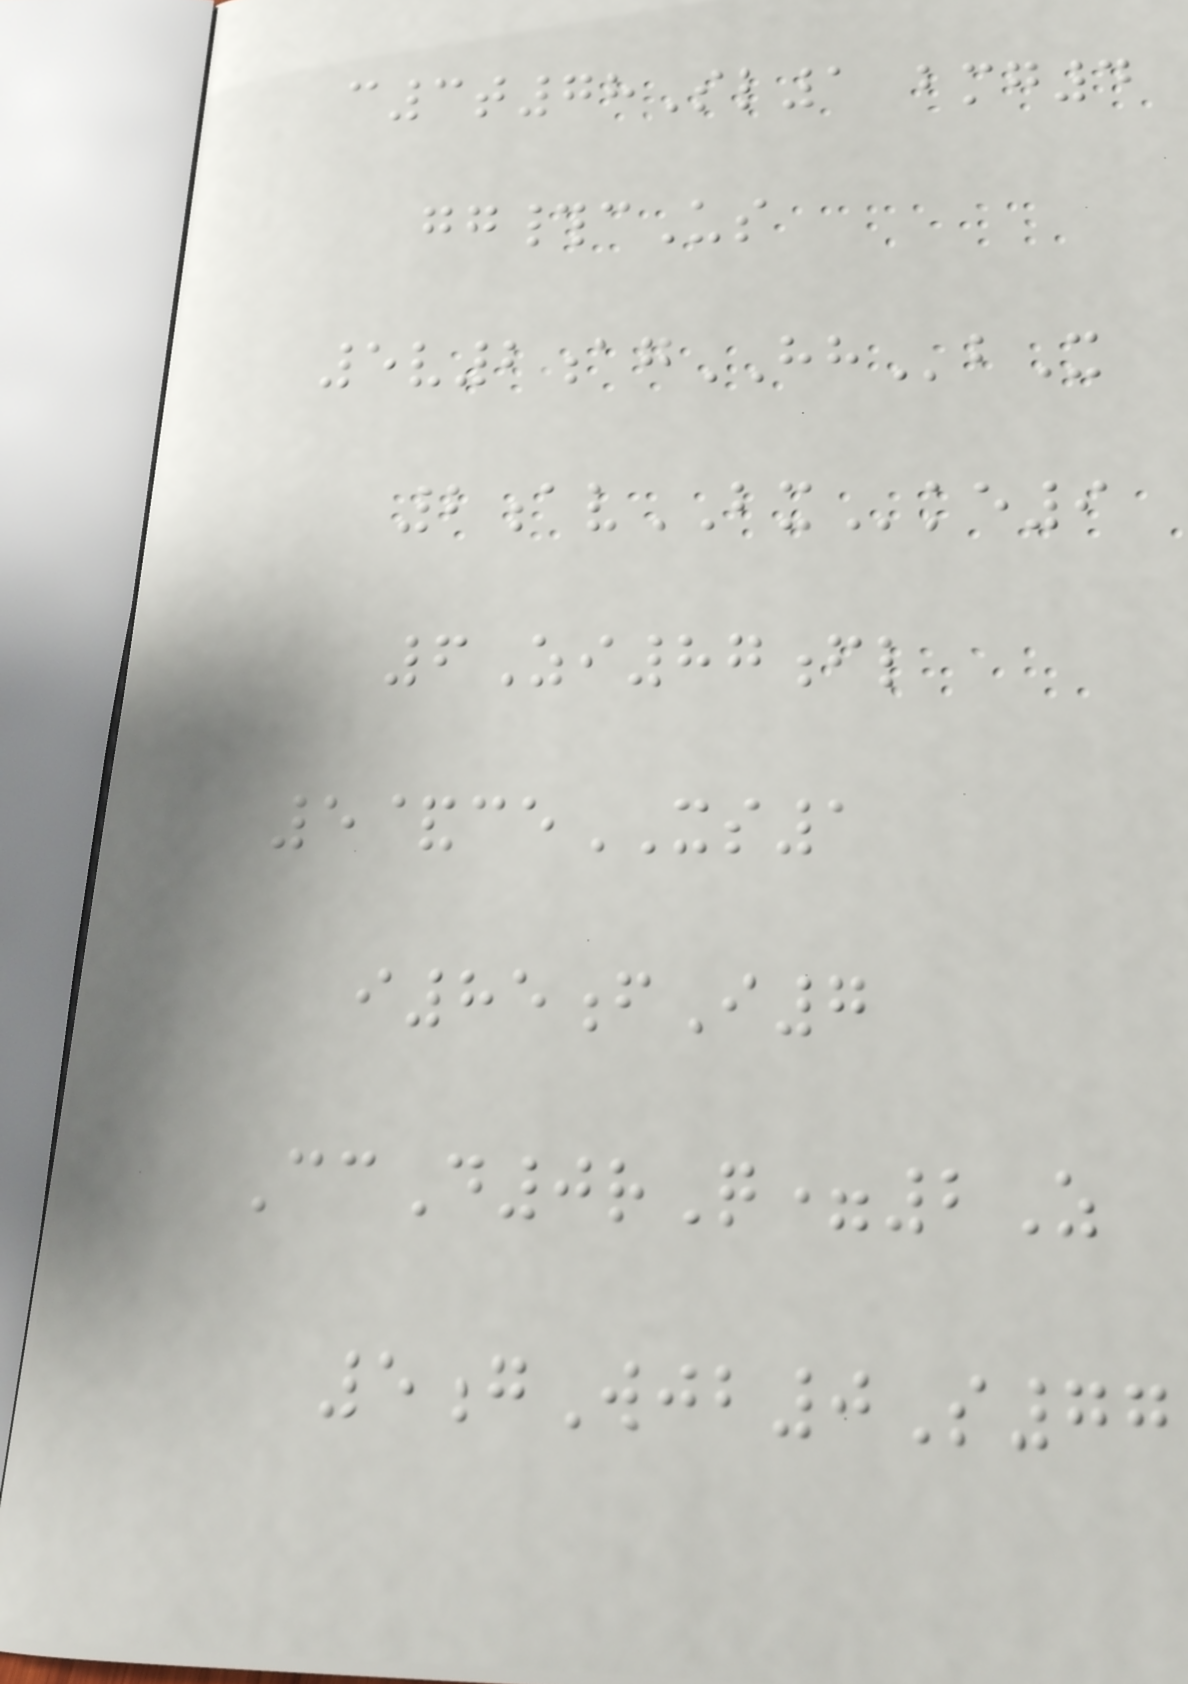c3t78Sl1 bmg4
gg#cUs
5v2agHHbX
2avBXke9
6Zi87fl
5&ceXS1
i85fI7
CcD0rQ=2Z
5gWjb0S77
